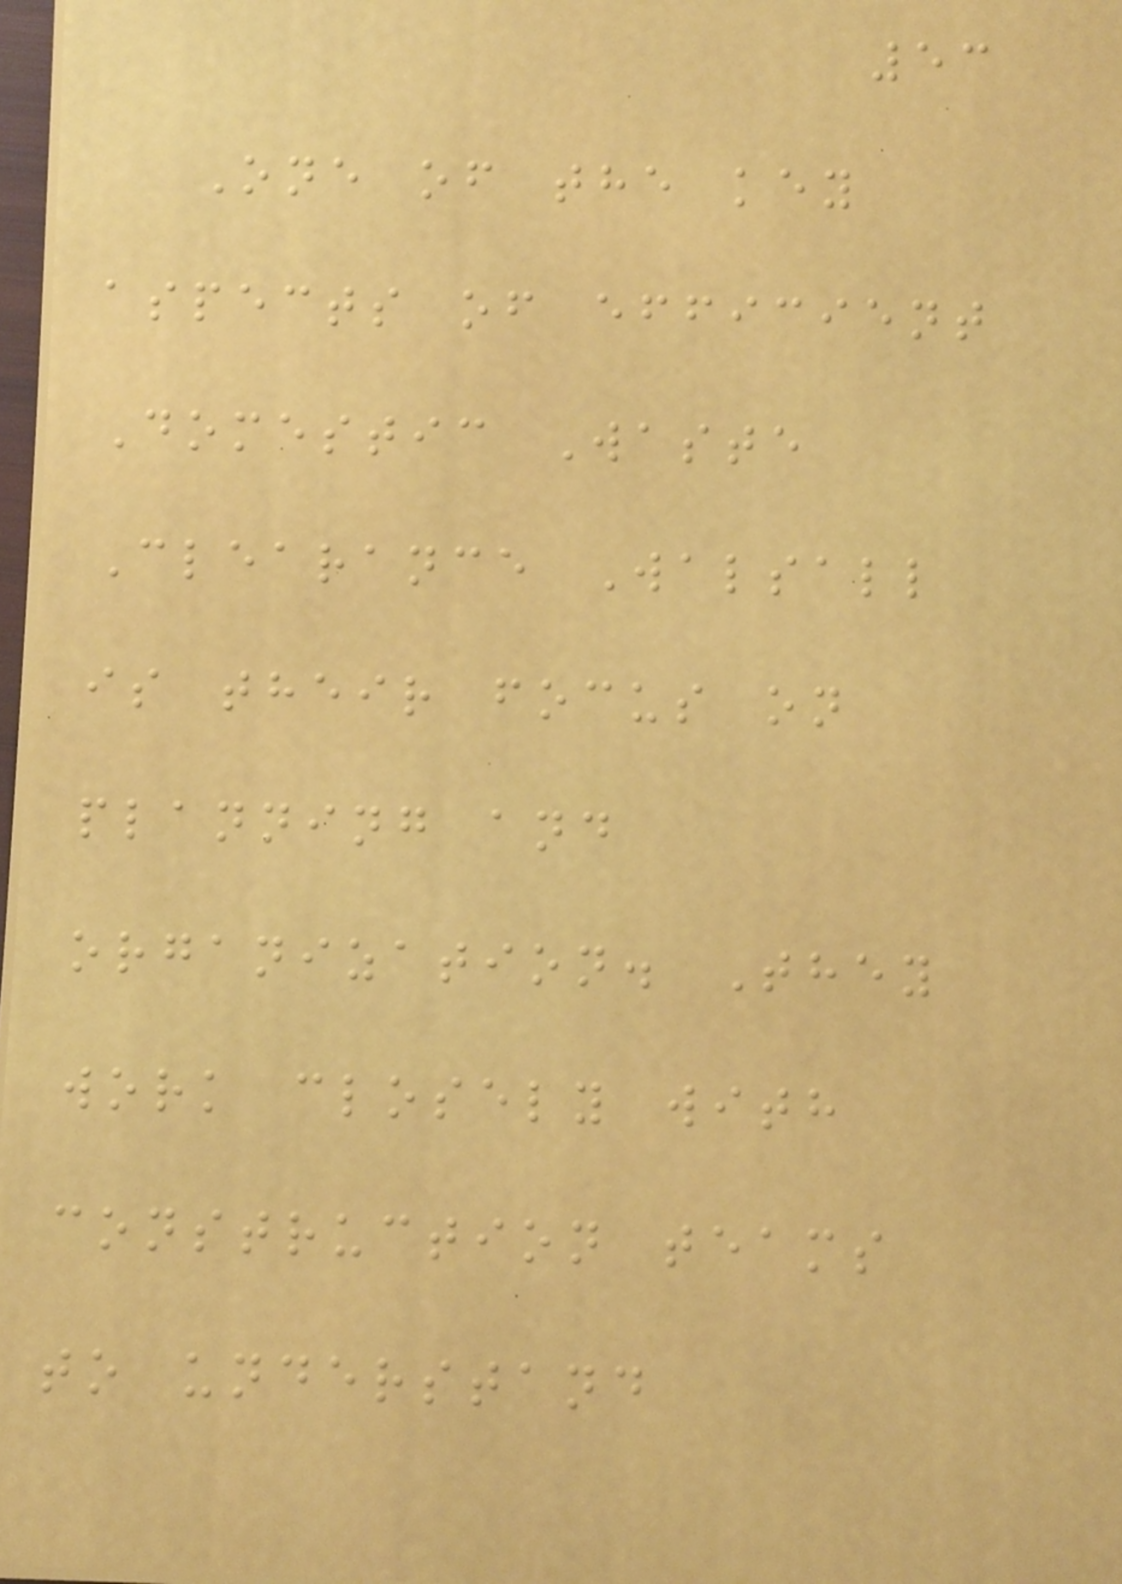53
One of the key
aspects of efficient
Domestic Waste
Clearance Walsall
is their focus on
planning and
organization. They
work closely with
construction teams
to understand
